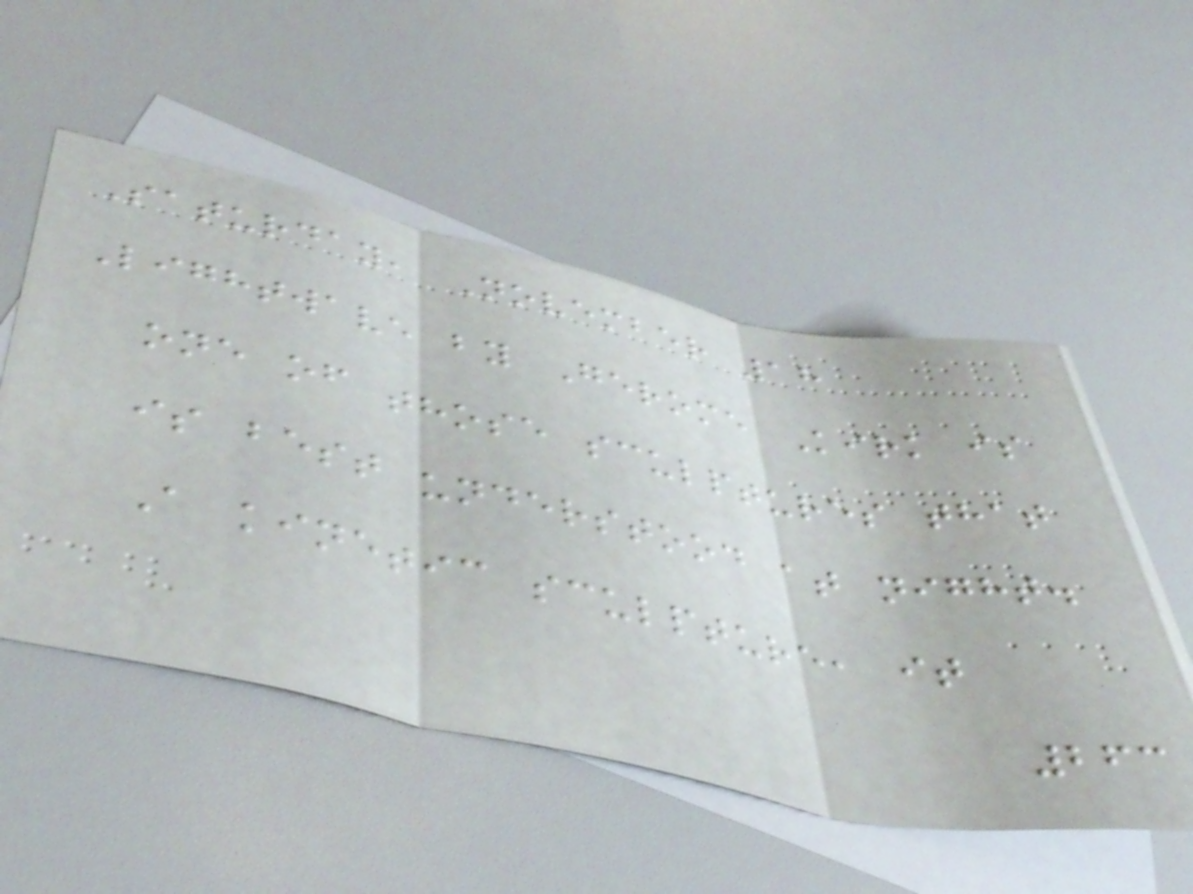Saturday, November 18
Lightwave by Gerome Kirk is
one of those sculptures that
is best understood at night.
A kinetic sculpture, it
263
